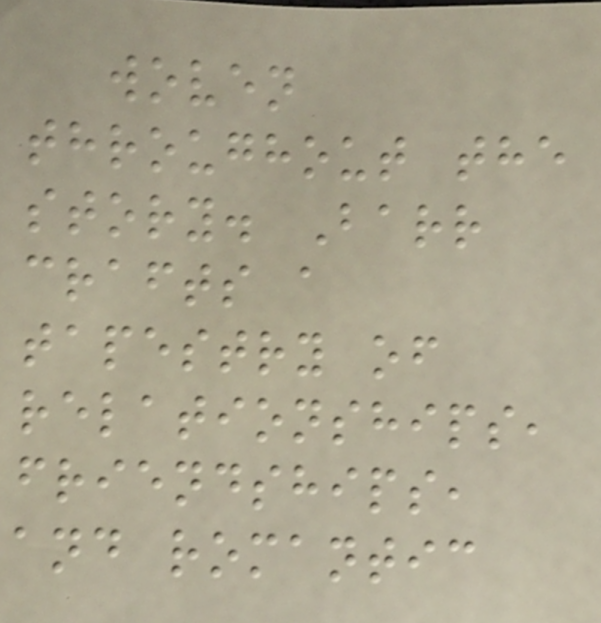woven
throughout the
story. Barr
crafts a
tapestry of
relationships,
friendships,
and romantic
